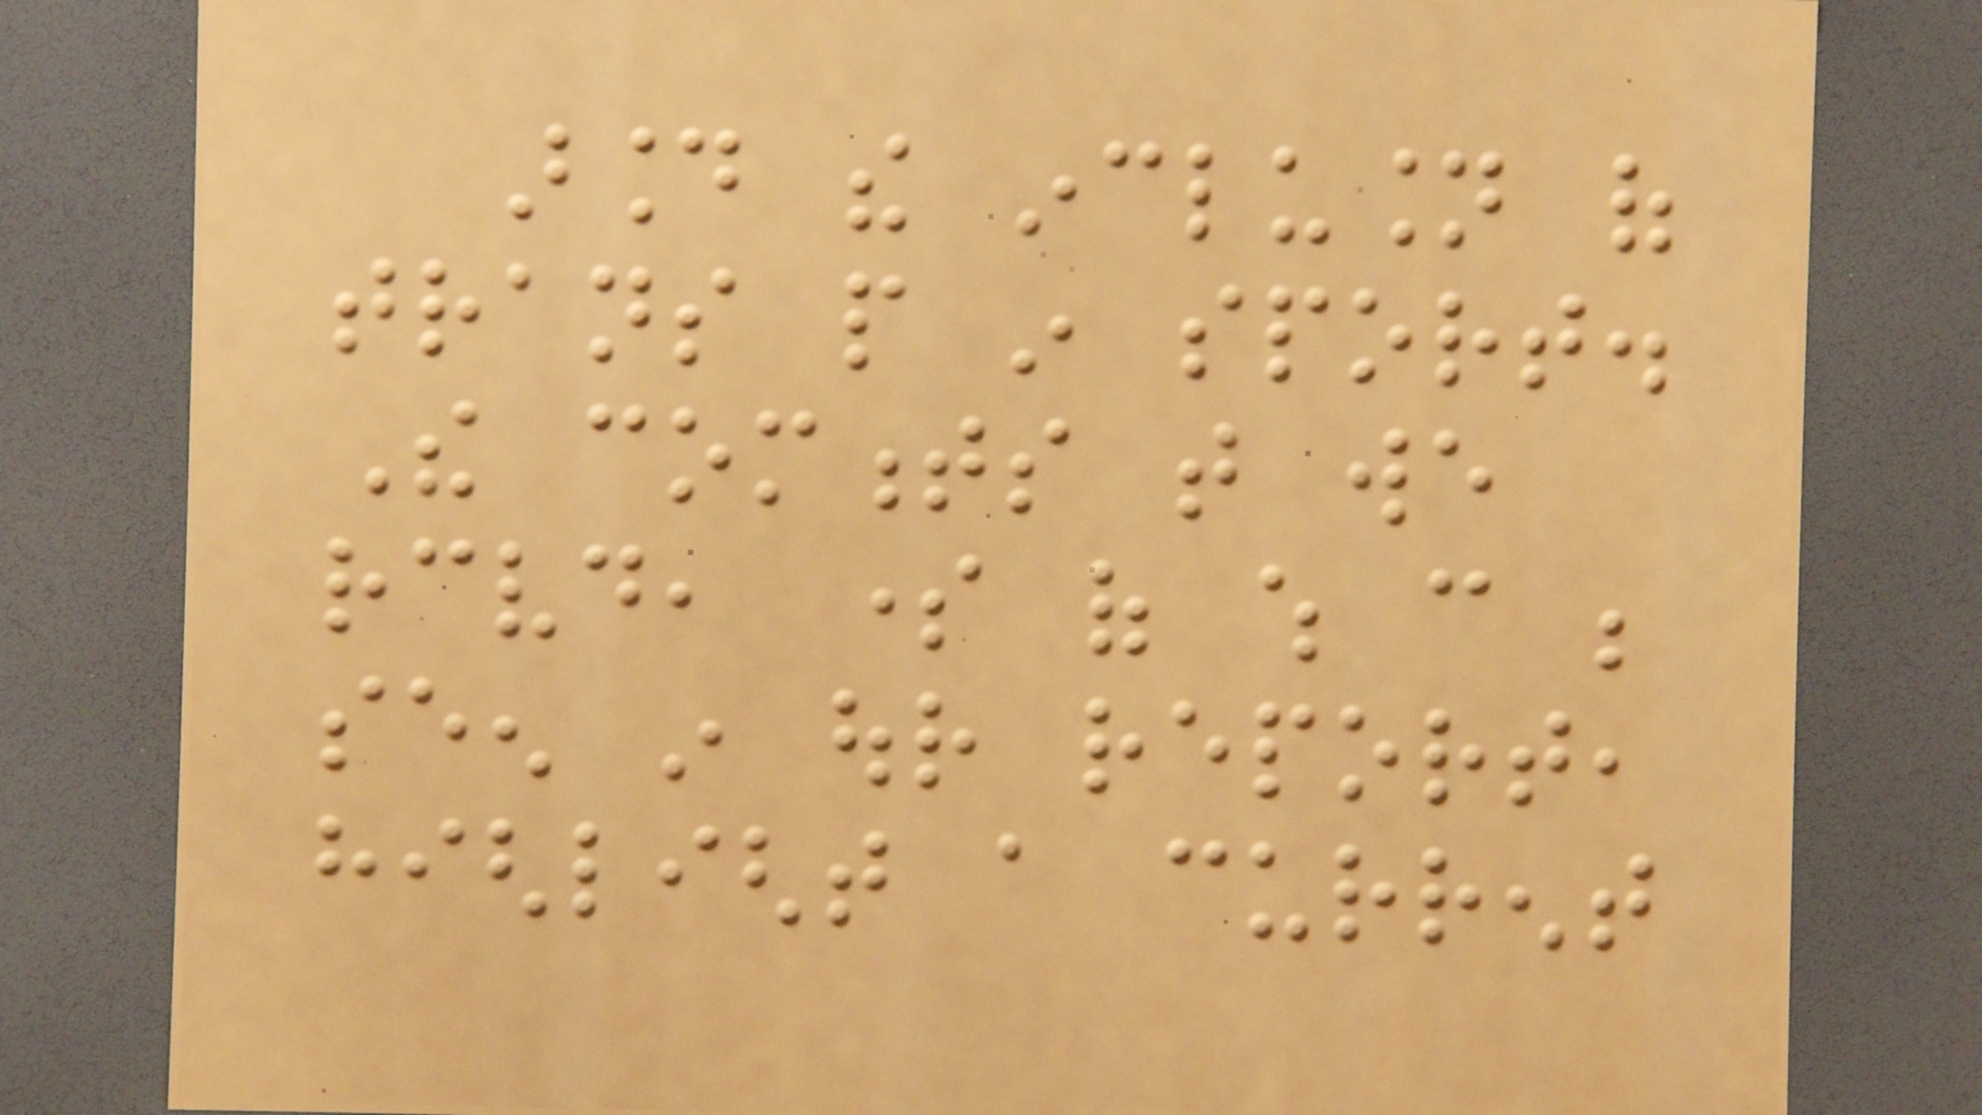around the inclusion of
trans people in sport.
The comments that we
received, some of which can be
seen in our report,
highlight a current
